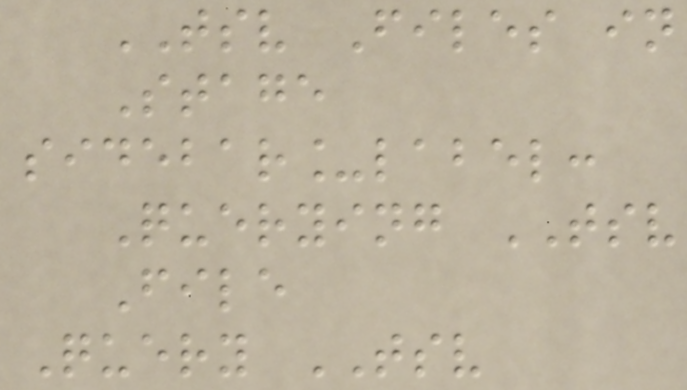TSV Files in
Stage
sidebar_label:
Querying TSV
File
Query TSV
